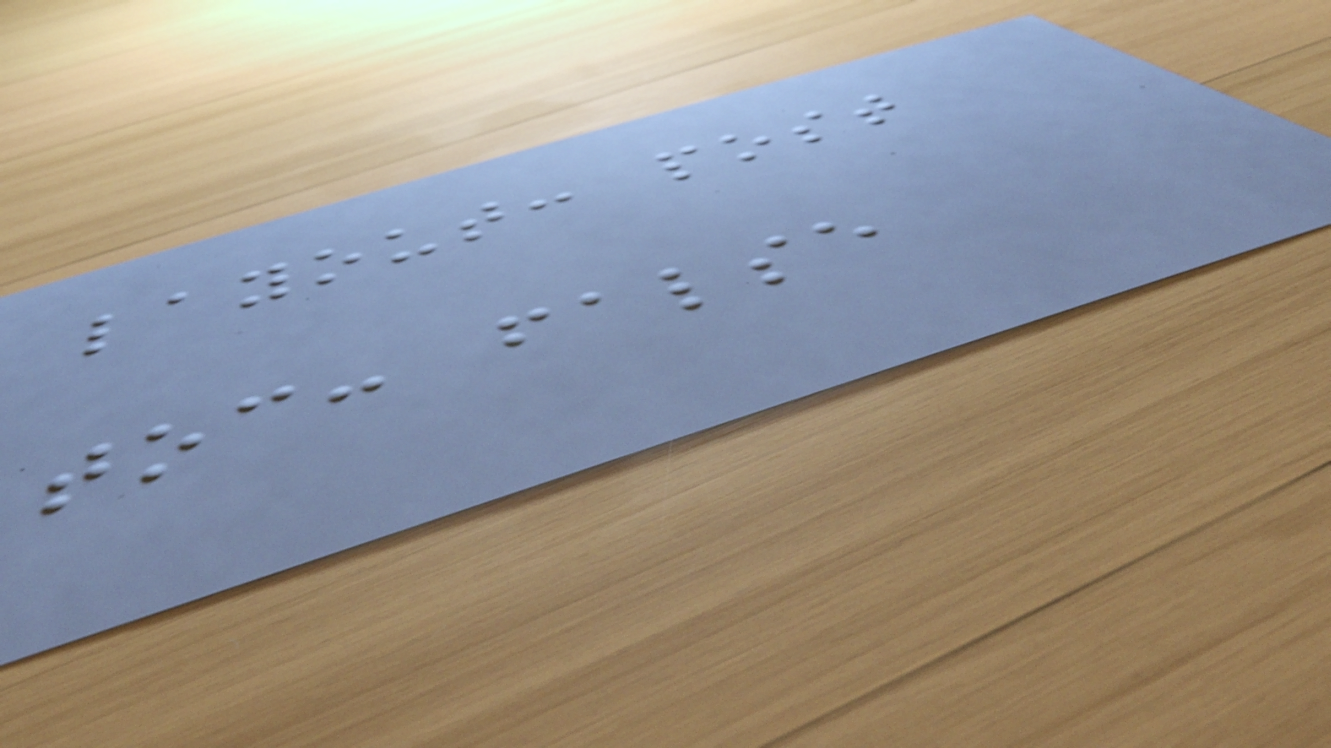layout: post
toc: false
